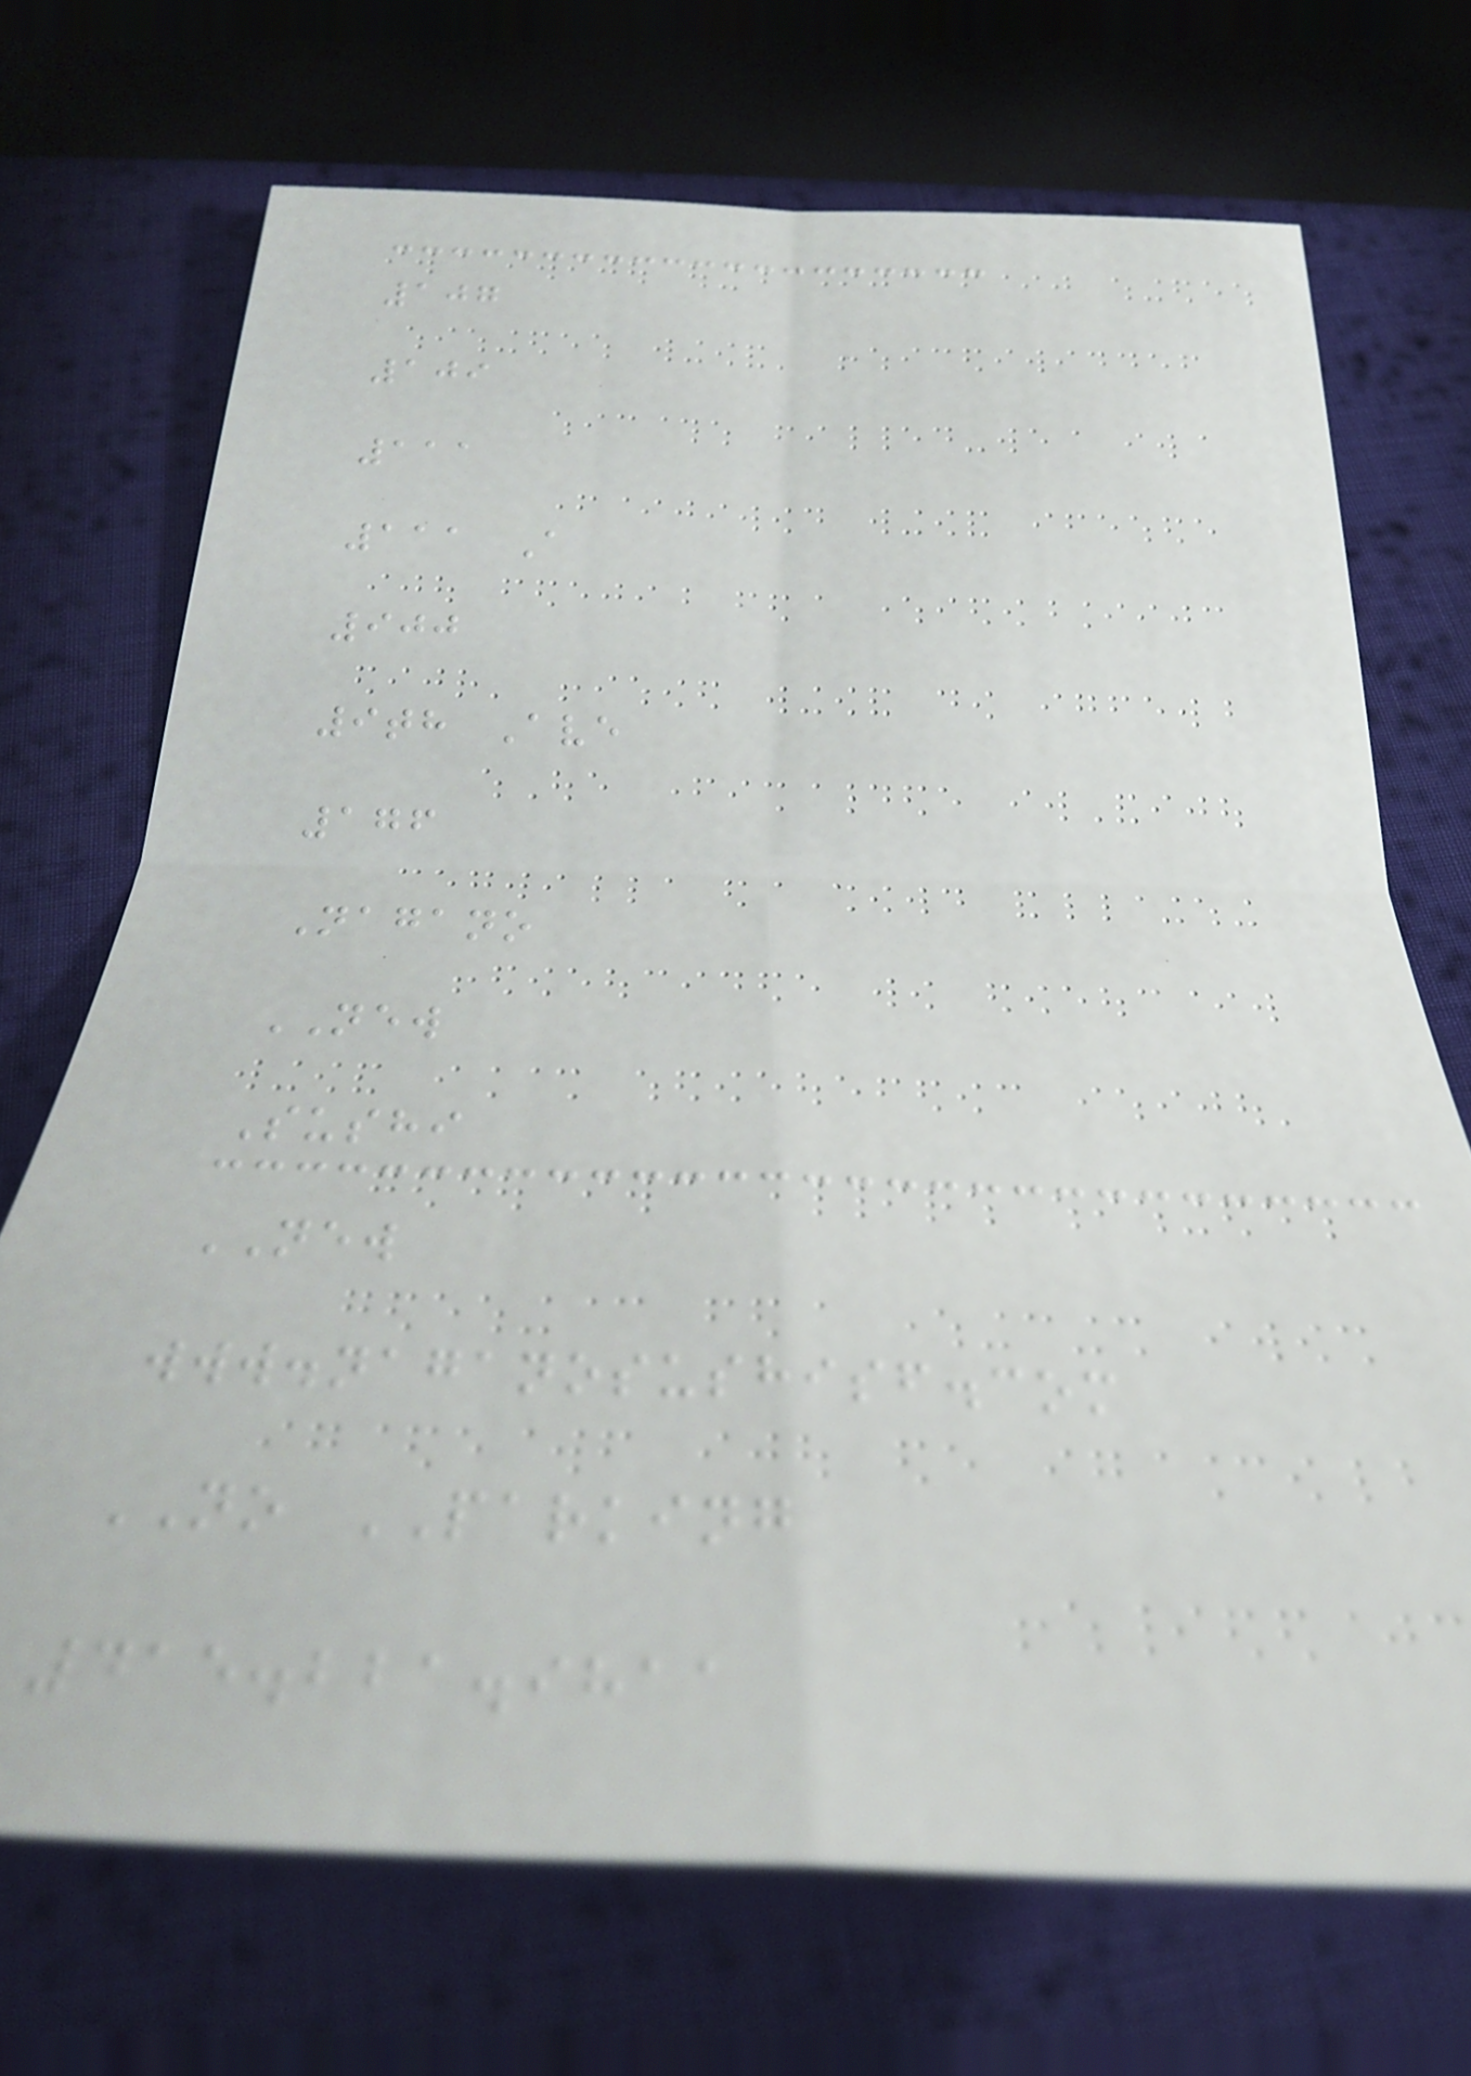107
109
111
111 A
900
9th Ave
176
Nagano
NEW
Sushi
NEW
www.naganosushisf.com
NO PARKING
415.221.9811
